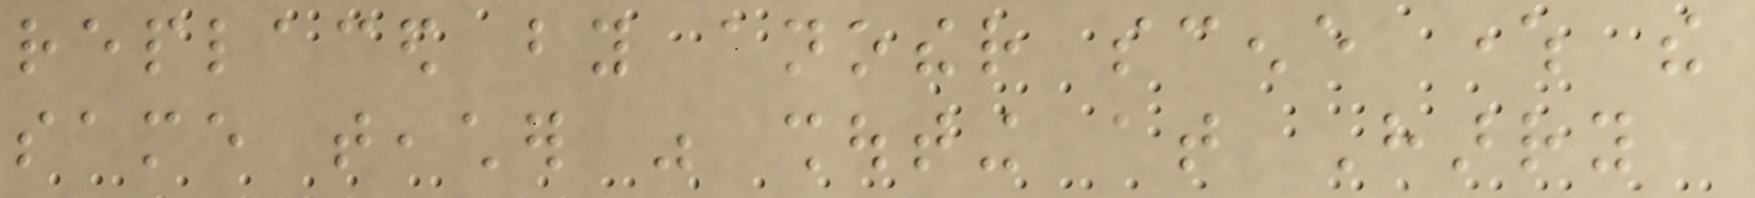replaced by another scene where the
same teacher was shouting at Harry
